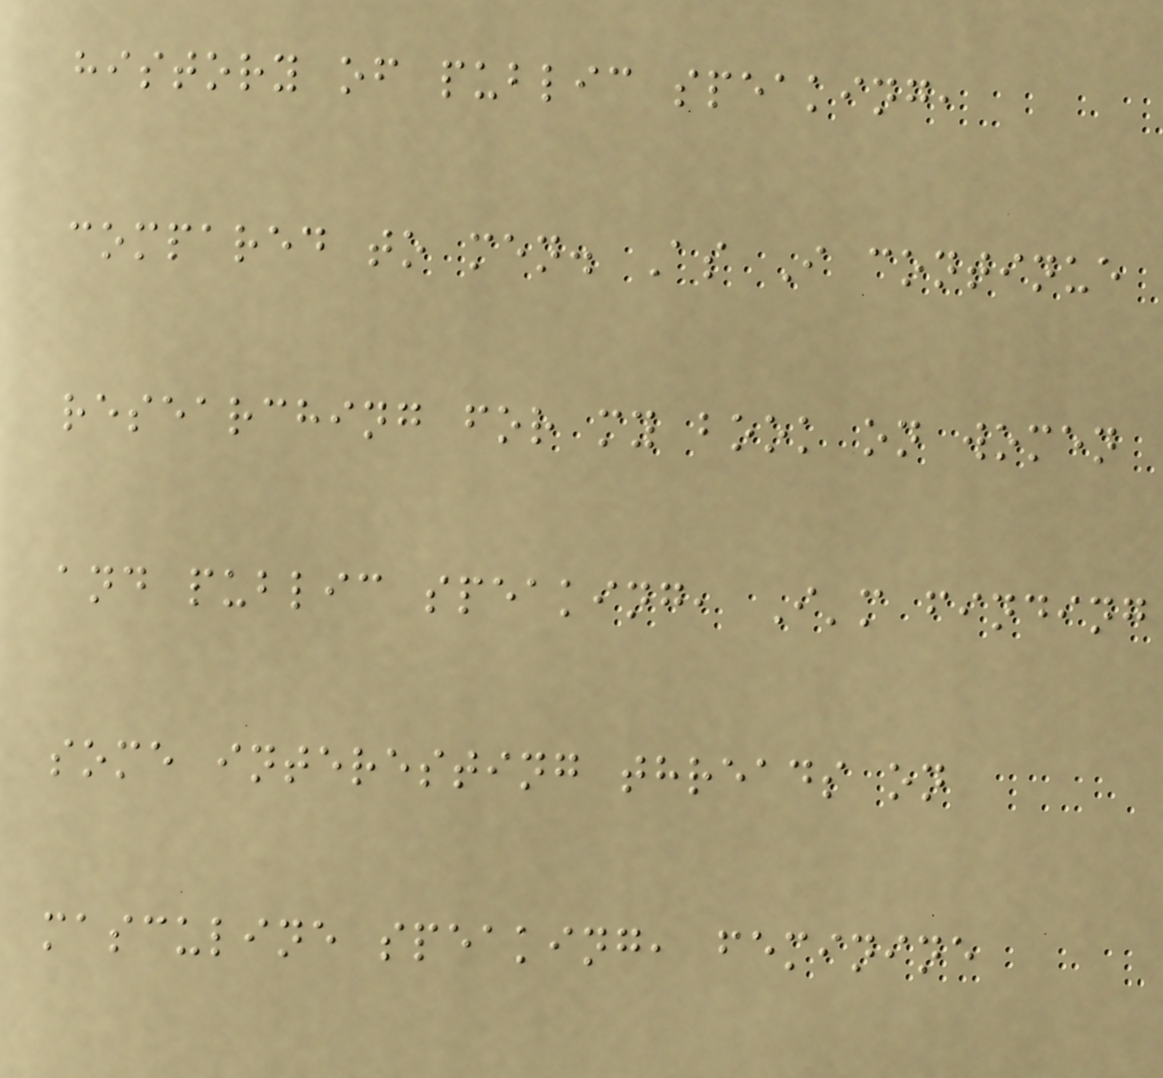history of public speaking,
compared to men. As I continue
researching for my book on women
and public speaking, I'm finding
some interesting threads on
masculine speaking, feminine
